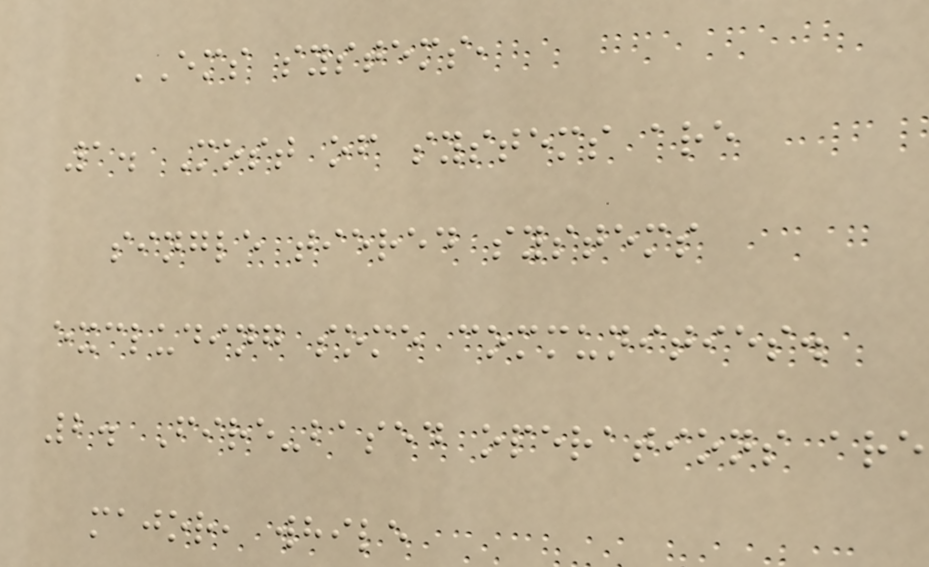EMS systems,
1. Most of systems are
single tiered systems
excluding some communities.
2. Fire-based operations are
major, while
